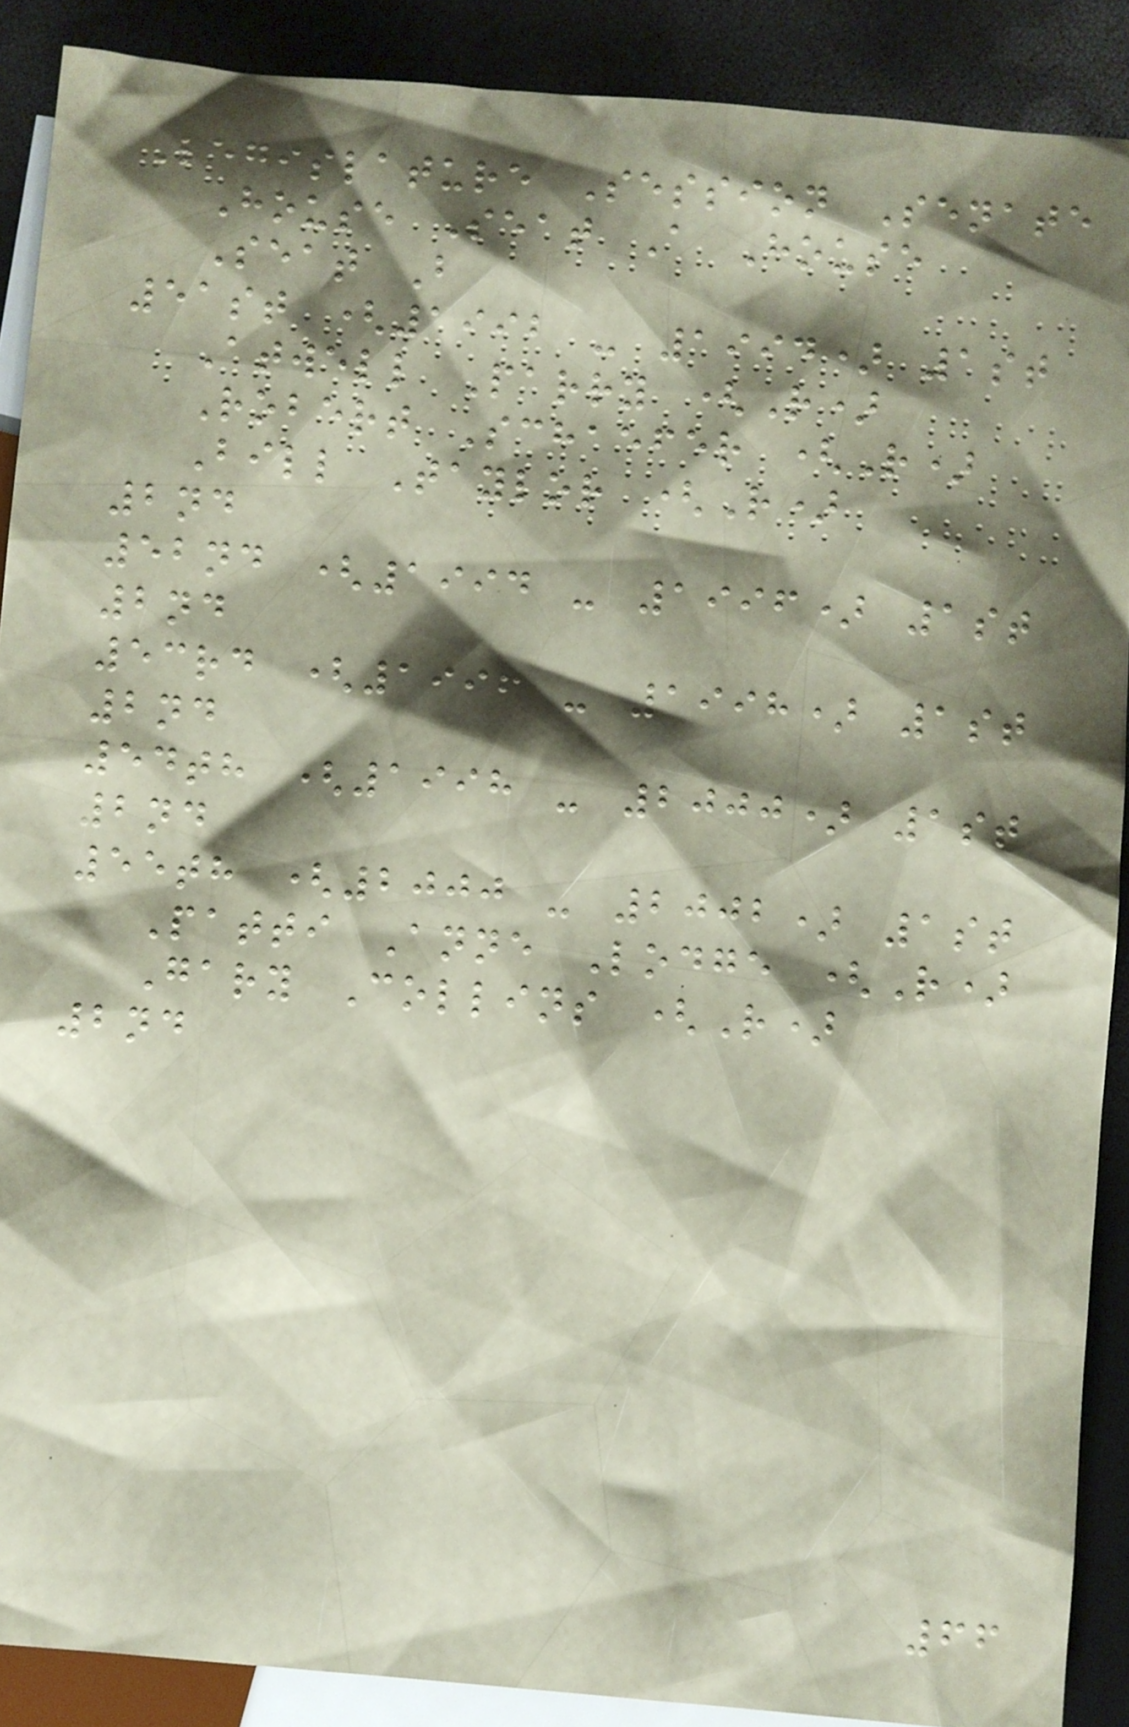Legislature Session Senate
House Seat A House
Seat B
51st (1992 - 1994) 1st
Atwell Parry (R)
Robert Schaefer (R)
Bill Taylor (R)
2nd
52nd (1994 - 1996) 1st
2nd
53rd (1996 - 1998) 1st
2nd
54th (1998 - 2000) 1st
2nd
55th (2000 - 2002) 1st
Patti Anne Lodge (R)
Gary Collins (R)
2nd
66
